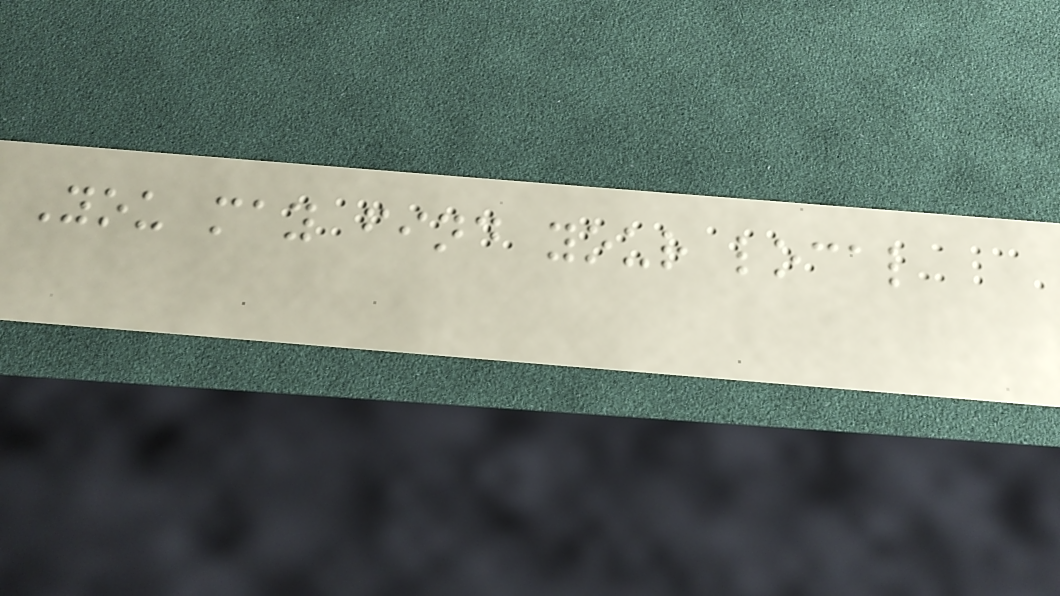You may find your local
